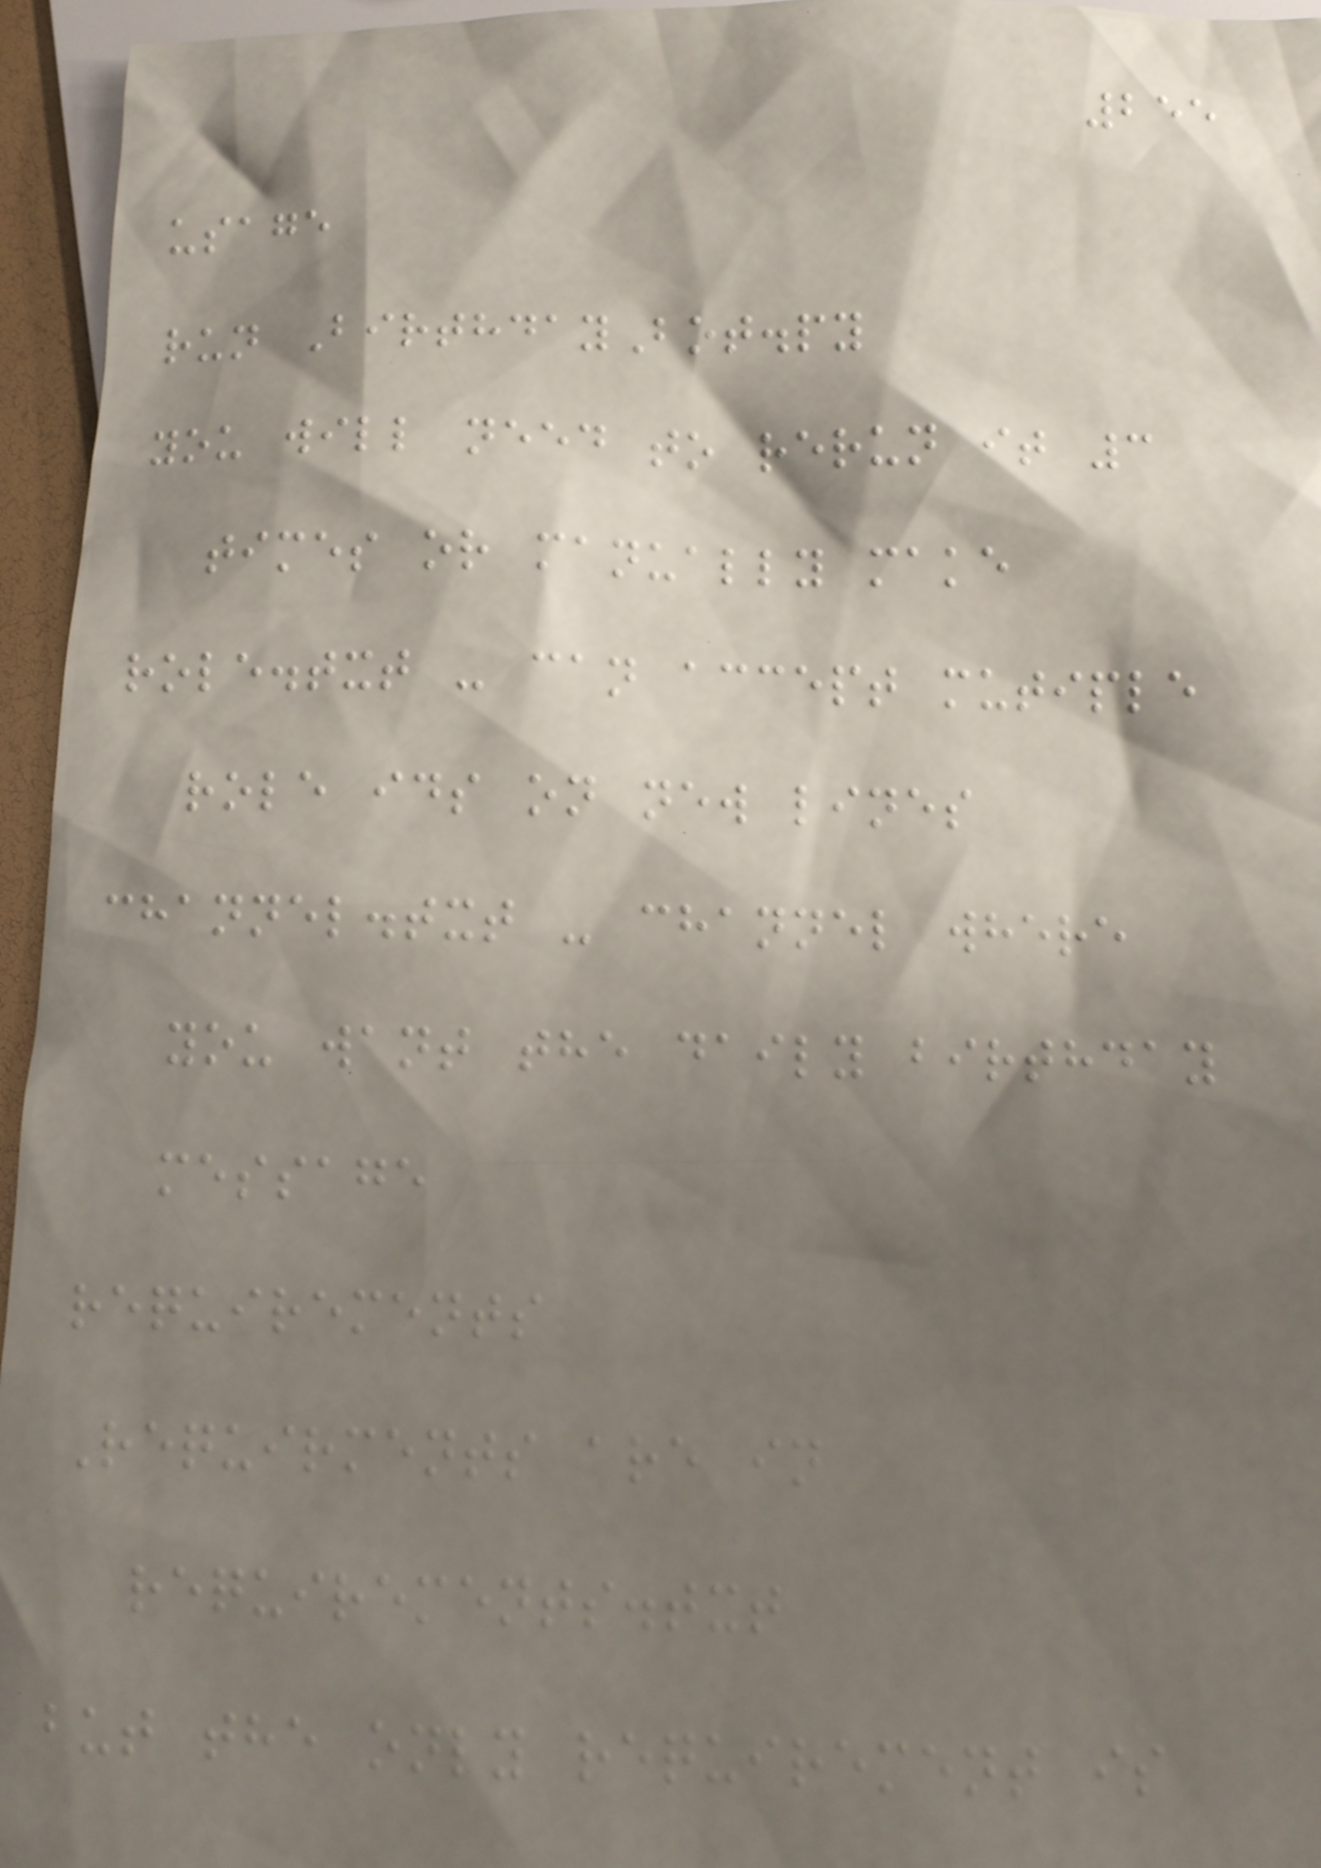255
usage
run BirthdayBot.py
you will need to rerun it 3
times or manually make
role.txt - can accept mutiple
role ids on new lines
channel.txt - channel where
you want the daily birthday
message
requirements
Requirments are in
requirements.txt
but the only requirement is
